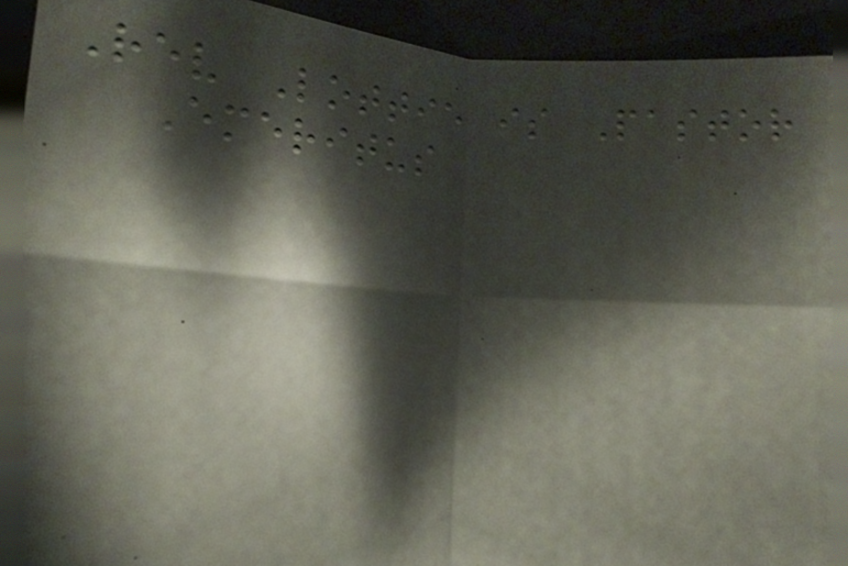Rev Lottie is Pastor
Emeritus
